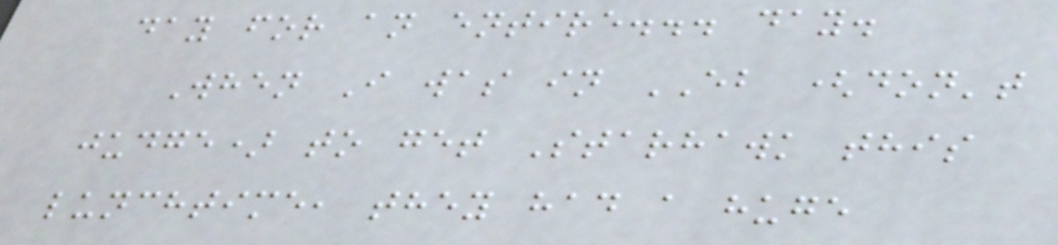day for an entire... day.
When I was in EB (don't
judge) to get Starhawk this
lunchtime, they had a huge
